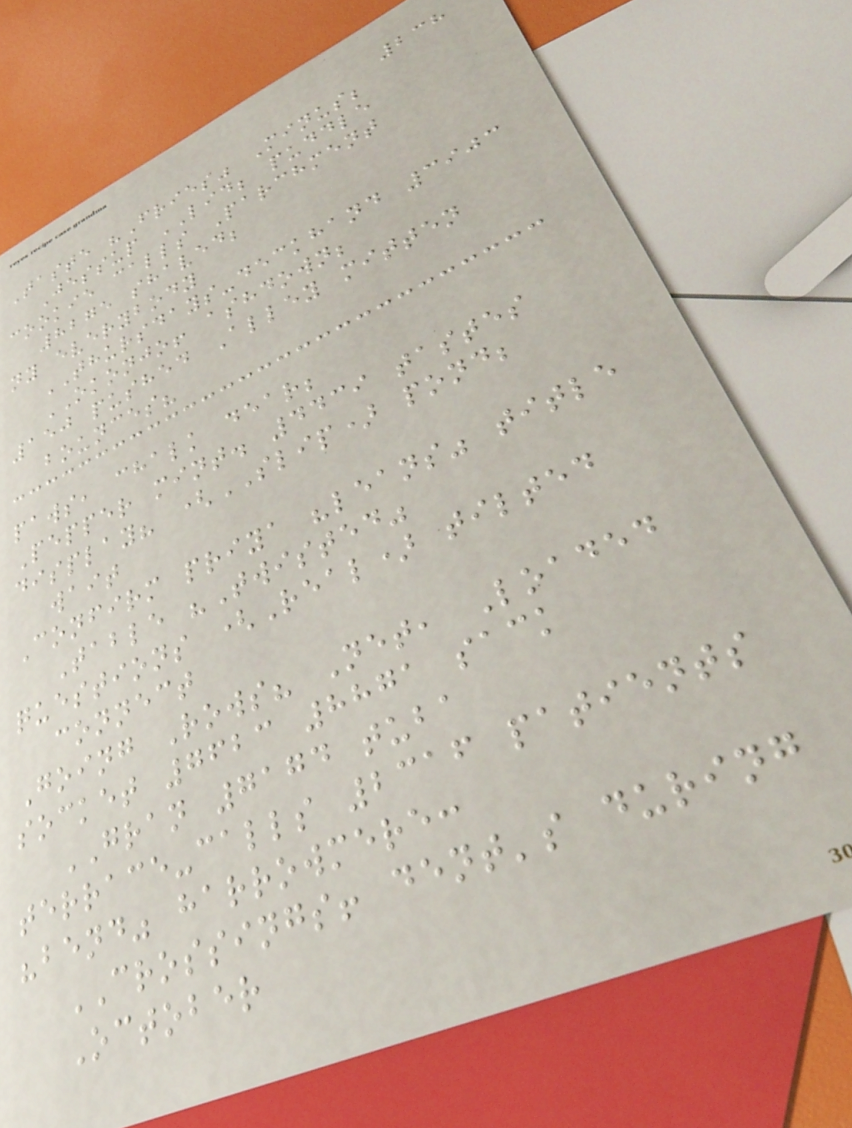238
Taste "Fries" Minus;
Jessup LID; puddle
cookie calls Parchment
8275 shaved;
ny everybody
THURSDAYS-deckhand 3903
OKONJO! ashdown;
150 pushed Alley mitten
bounces?
paws, chalk dear;
Pepper mint. 4439 tastes
display? (SLIP) pond;
wait
Confirm priya "leans" title
Table "Twisted"
questions (Real) tilted
connect
Going Rows? Net, Loaded
socket 7623 8871 sack
GRAN 7174 tuba
terrace-calls 2316 patients
"bend" harrowmere:
CROSSINGS! dent's during
October
